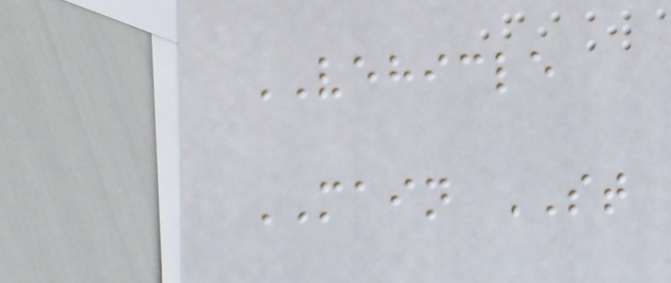VEHICLE
MAIN ST
